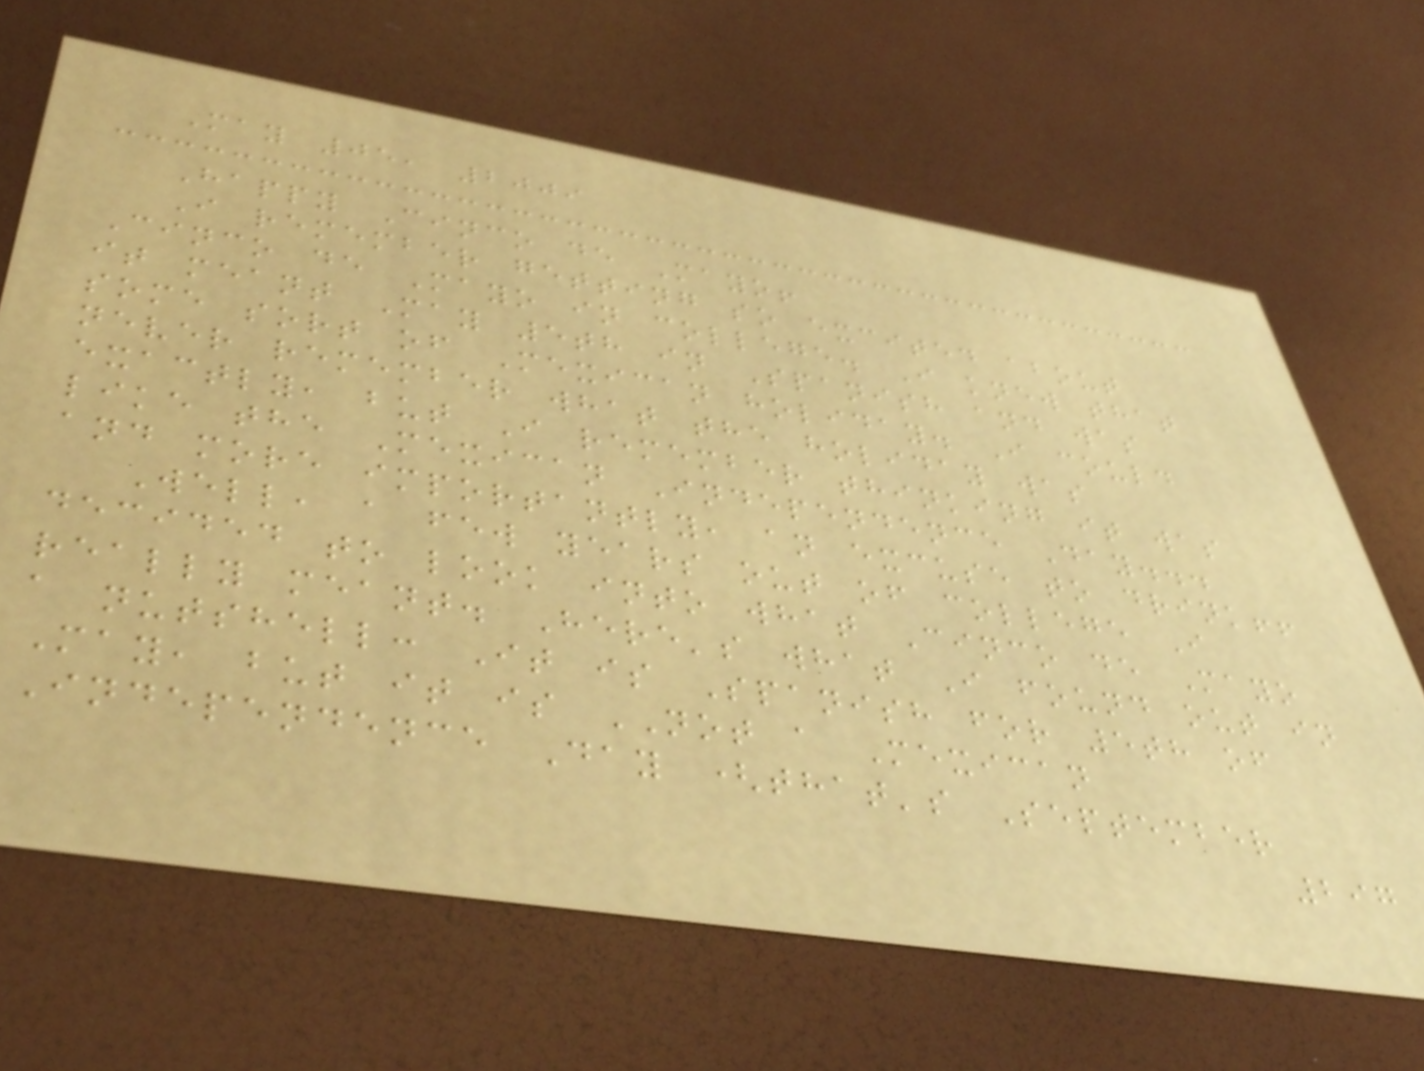May 05, 2009
Happy Cinco de Mayo!
I remember getting so excited about
Cinco de Mayo in college. I knew that
it meant May 5th in Spanish and was
some sort of Mexican holiday. I could
never remember what the holiday was
exactly, but I remember thinking it was
like the Mexican Independence Day...
and more importantly, an excuse to drink!!
Well, a few years out of college I
decided to look into what Cinco de Mayo
really meant. Here's what I found out in
a nutshell: It is Spanish for 5th of
May, but it is NOT a Mexican
Independence Day (that's September
297
